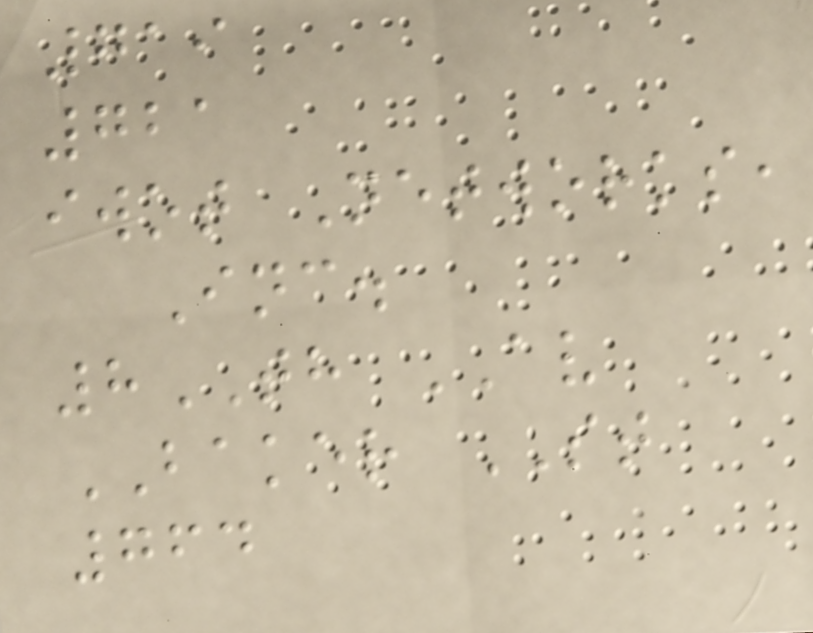719
721
iwot Networks,
Inc.
8TH AV
BAKER ST
764
